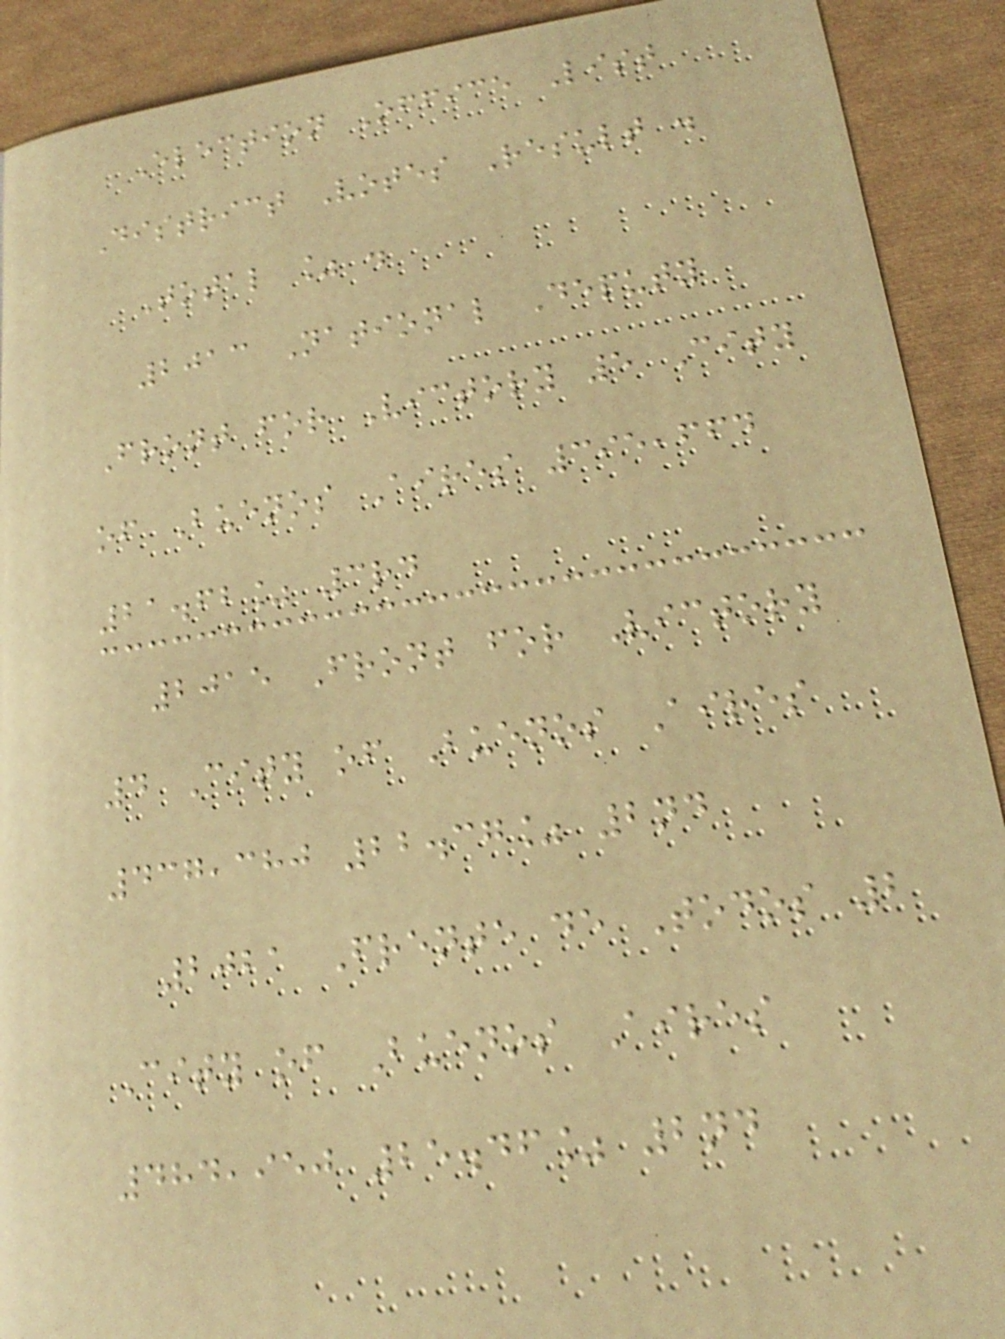Election Office List
District Votes Result .
Total % .
2013 National Deputy
Front for Victory 5 City
of Buenos Aires 395,664
21.62% 3rd
2015 Front for Victory
4 City of Buenos Aires
437,380 22.37% 2nd
2021 Frente de Todos 2
City of Buenos Aires
484,950 25.46% 2nd
